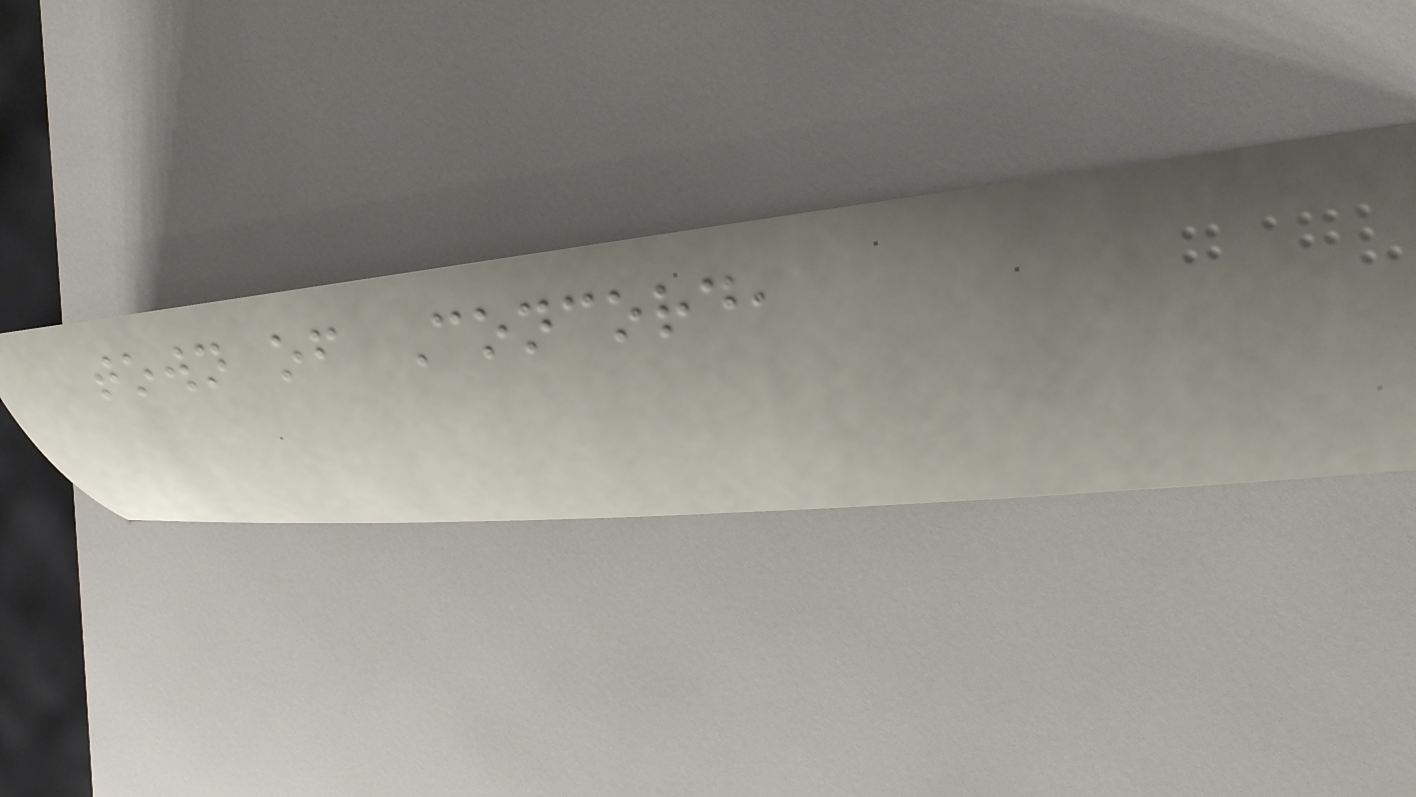town of Concord,
